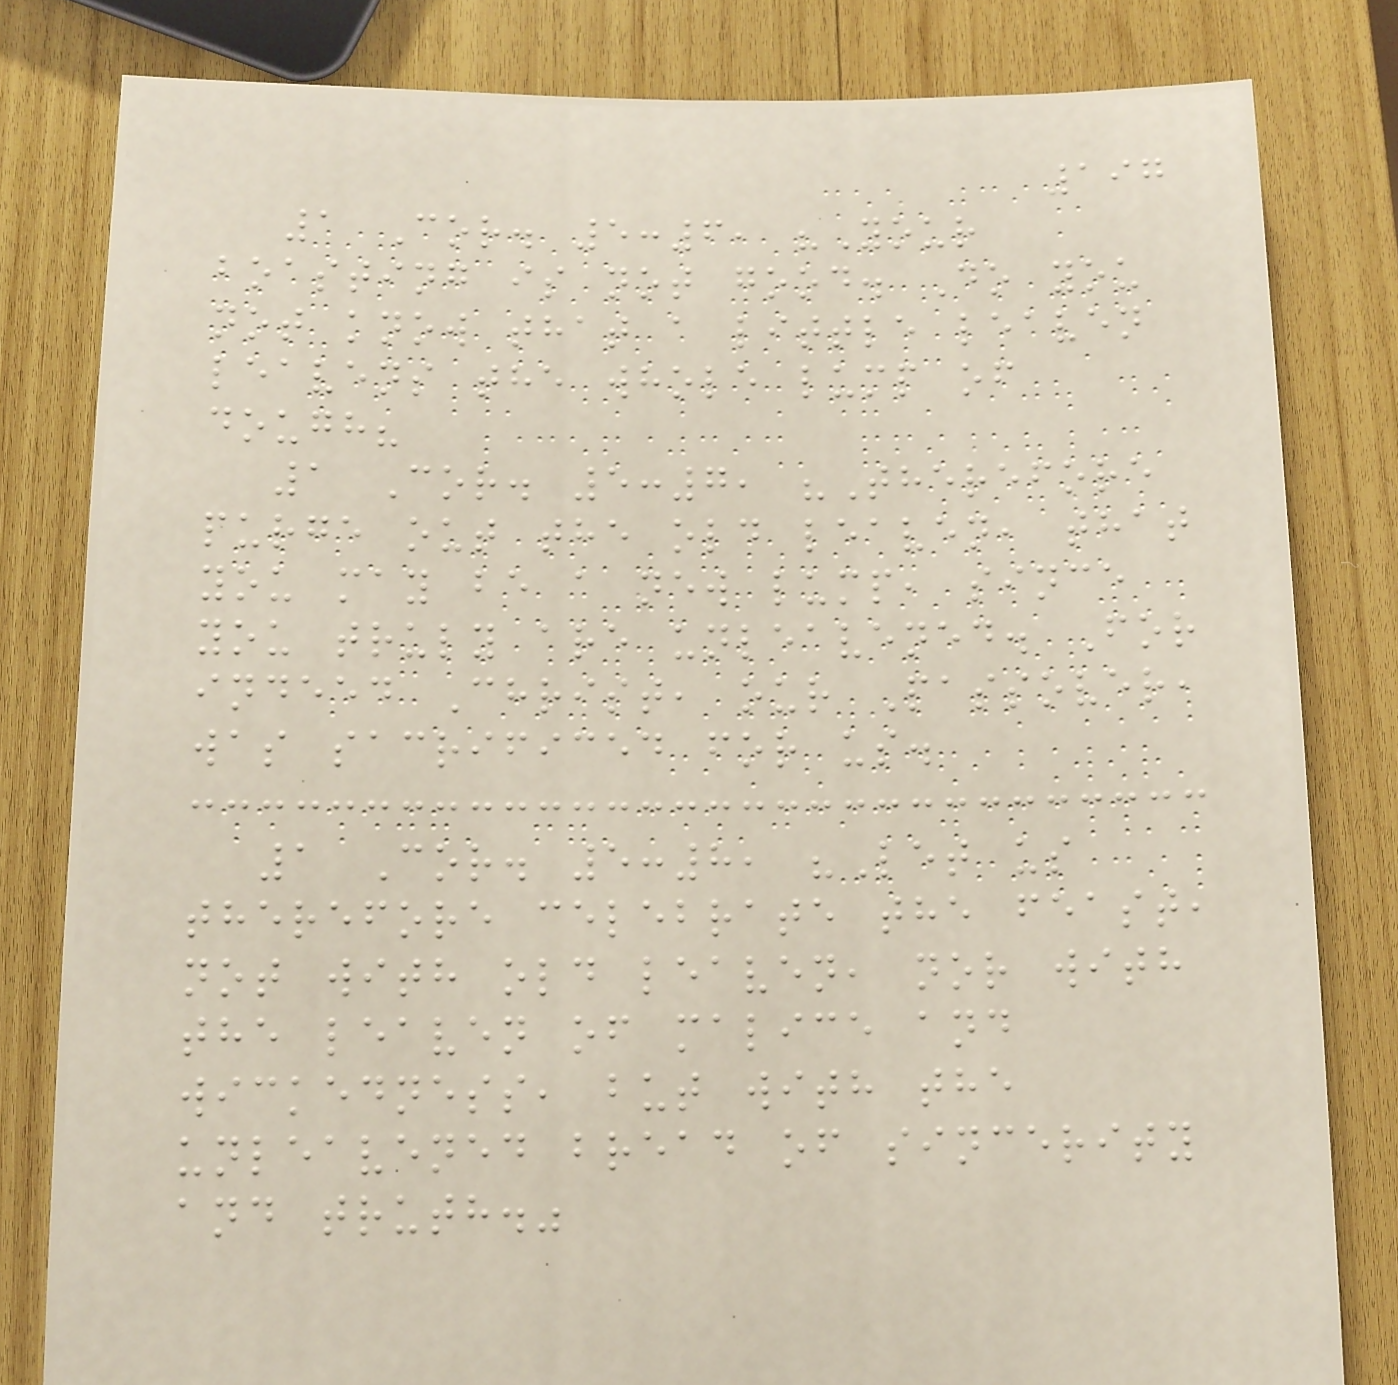197
1 Cor. 5:6, "Your
boasting is not good. Do you
not know that a little leaven
leavens the whole lump of
dough?
1 Cor. 5:7, "Therefore
purge out the old leaven, that
you may be a new lump, since
you truly are unleavened. For
indeed Christ, our Passover,
was sacrificed for us.
1 Cor. 5:8, "Let us
therefore celebrate the feast,
not with old leaven, nor with
the leaven of malice and
wickedness, but with the
unleavened bread of sincerity
and truth."
